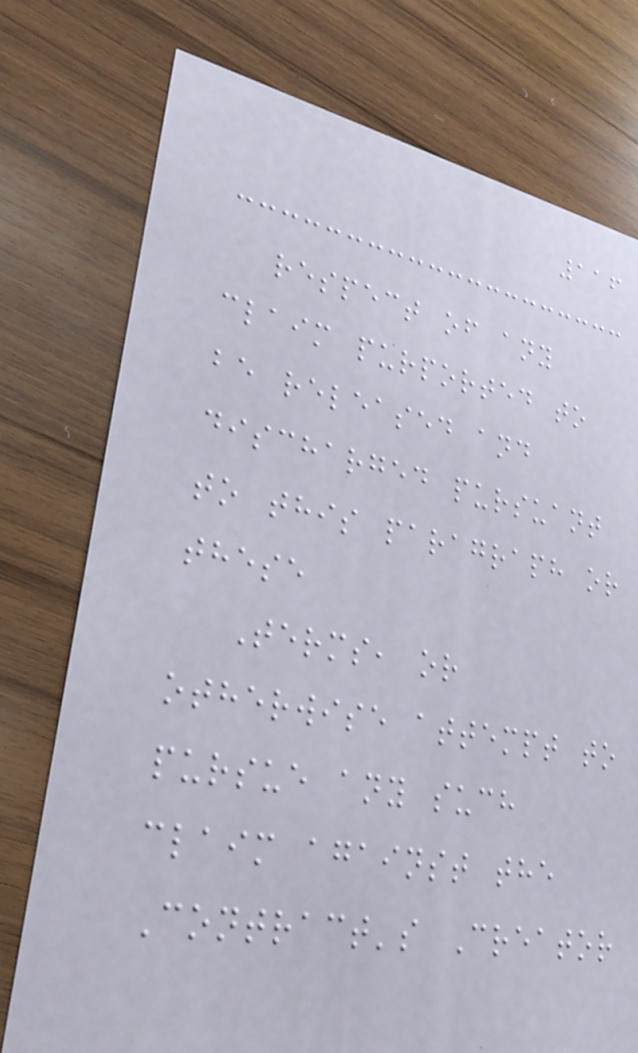116
respect of any
claim purported to
be released and
discharged pursuant
to this paragraph or
these
Terms, or
otherwise attempt to
pursue any such
claim against the
Contract's Creator
